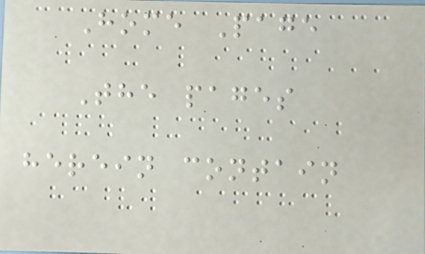Home Page
The pages
herein contain
